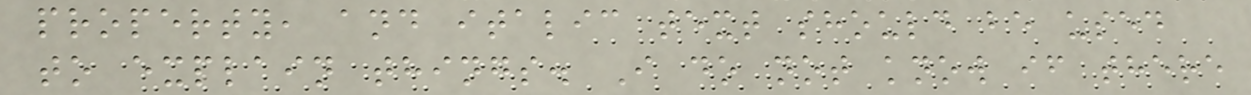property, and italic text should be used
to explain things. I do not know if there
